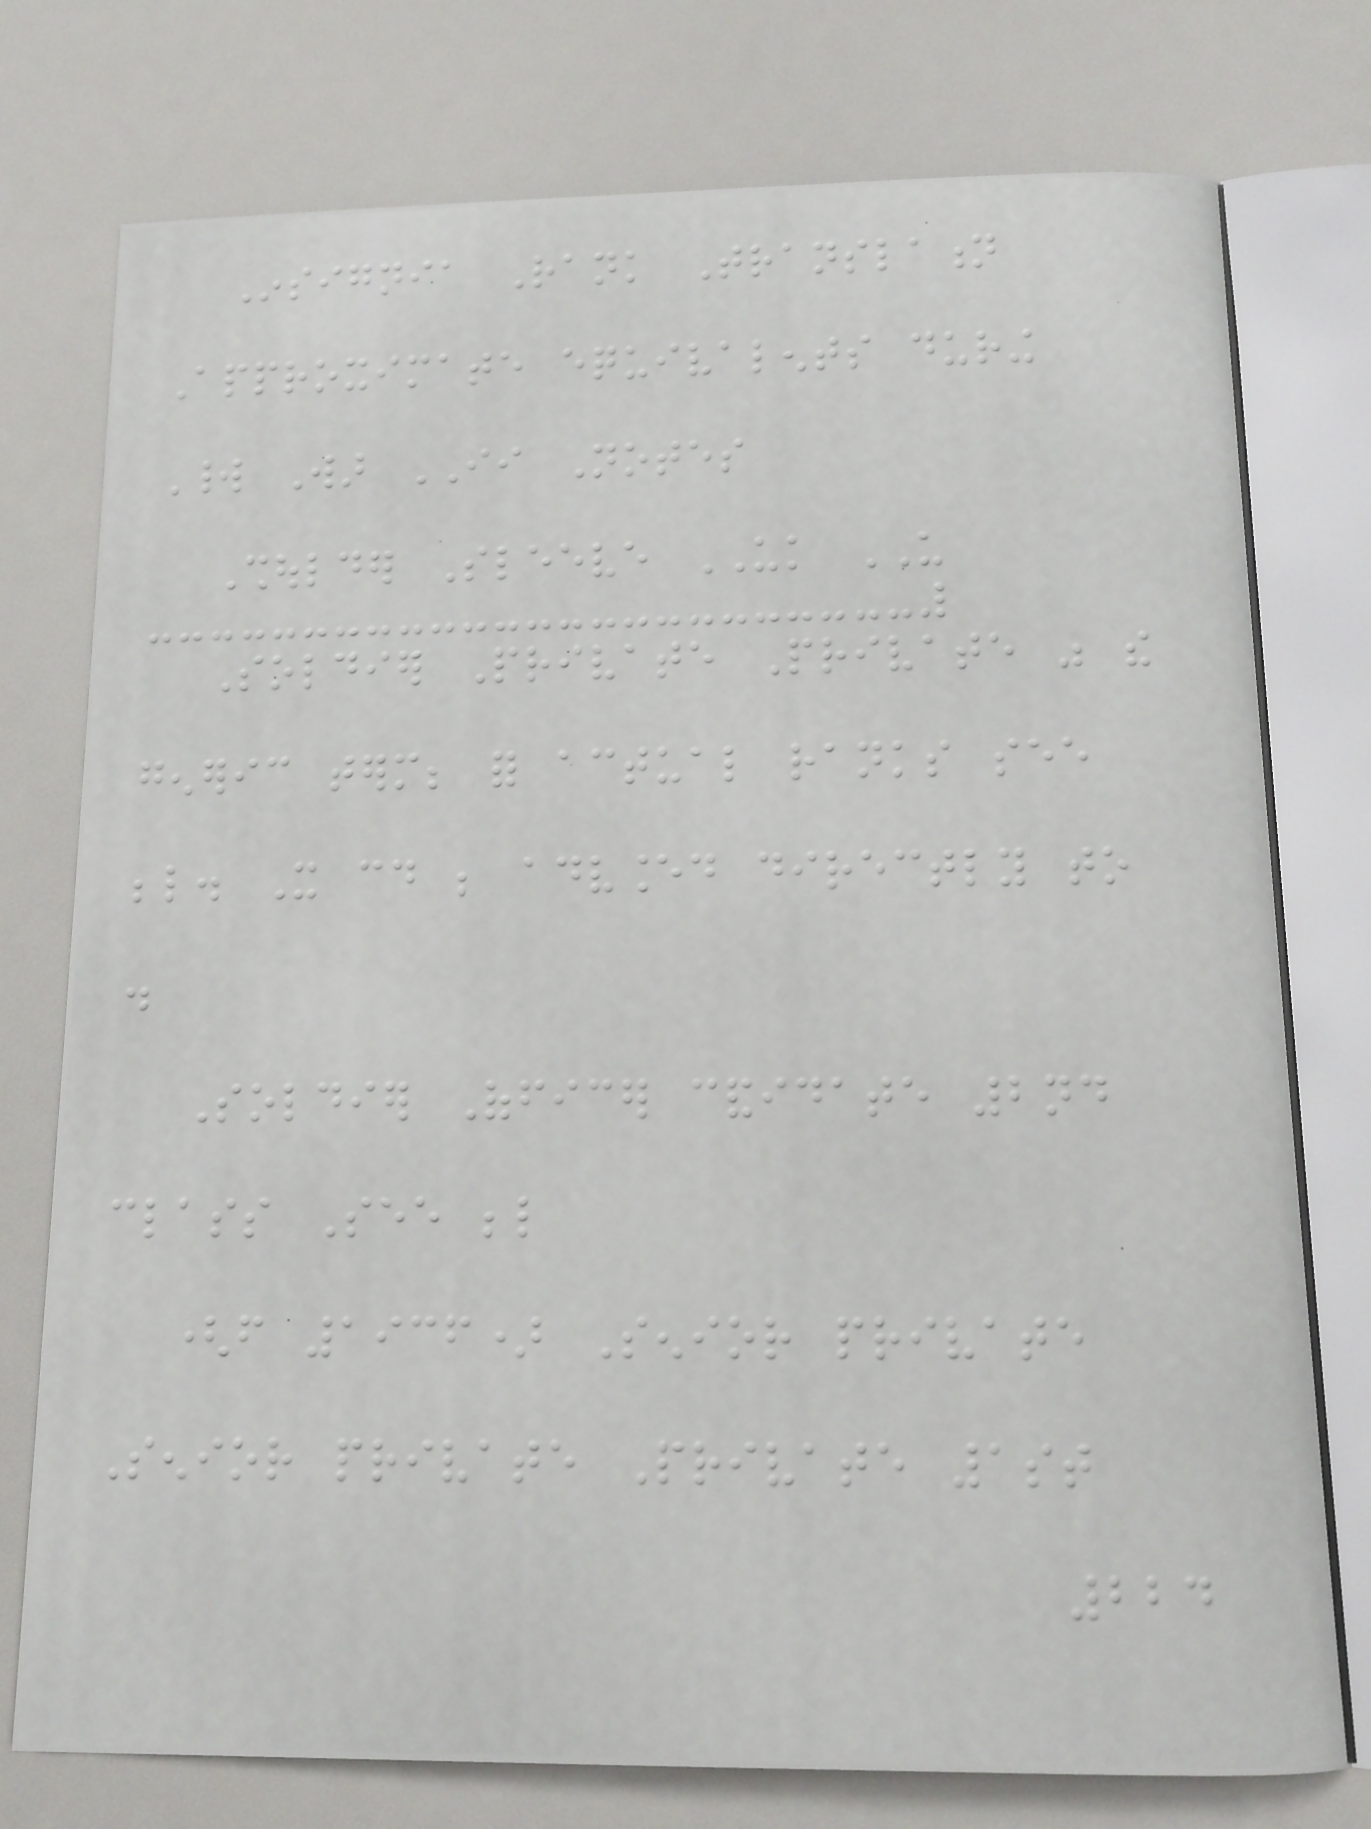Insignia Rank Translation
Approximate equivalents during
World War II Notes
Shoulder Sleeve UK US
Soldier Private Private was the
generic term; for actual ranks see
below. It could be advanced directly to
.
Soldier Officer candidate 2nd
class See below
(from 1936) Senior private
Senior private Private 1st
224
